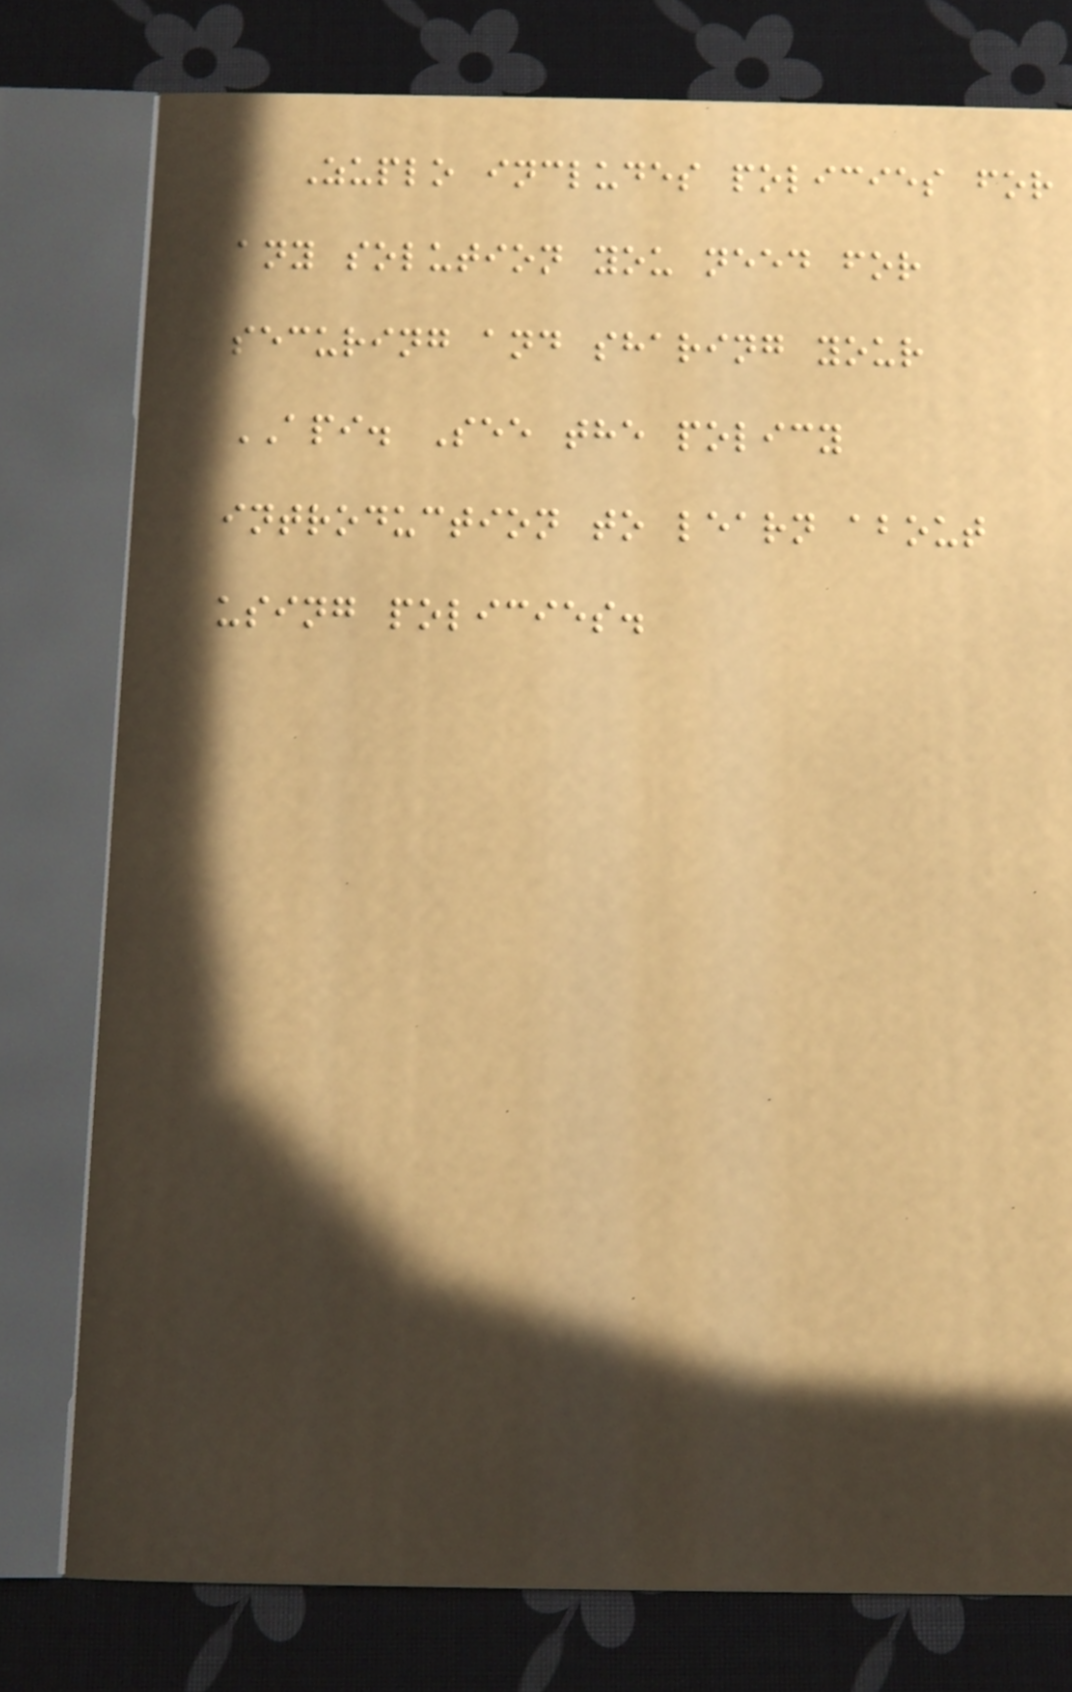Zuplo includes policies for
any solution you need for
securing and sharing your
API. See the policy
introduction to learn about
using policies.
